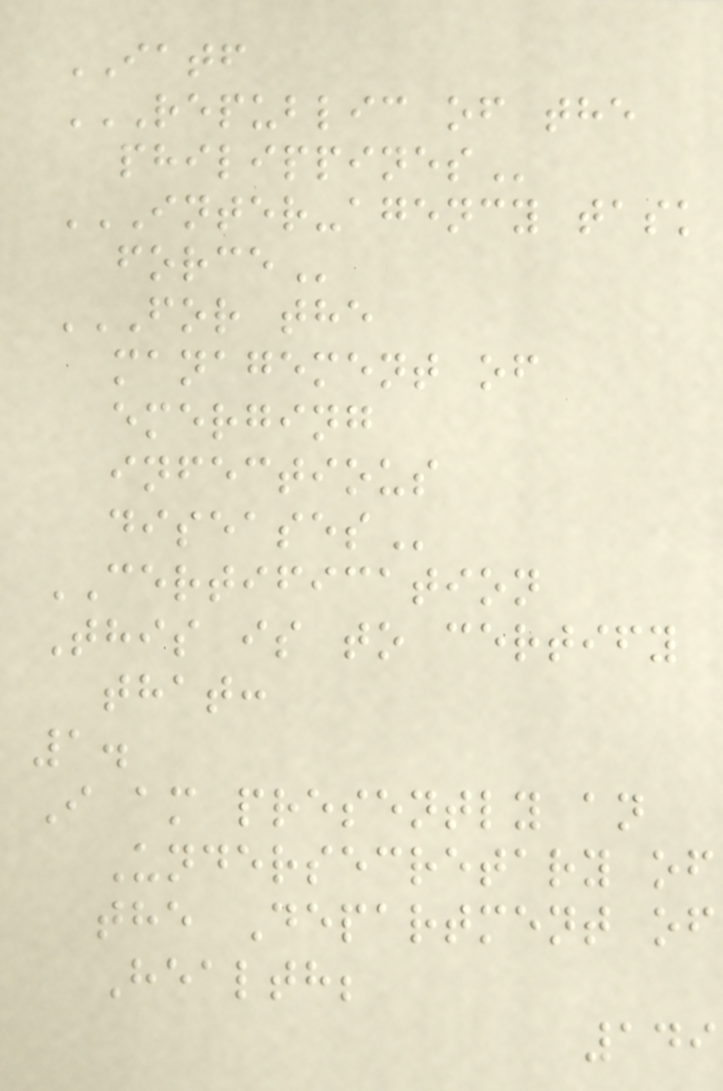IATF
REPUBLIC OF THE
PHILIPPINES
INTER-AGENCY TASK
FORCE
FOR THE
MANAGEMENT OF
EMERGING
INFECTIOUS
DISEASES
CERTIFICATION
This is to certify
that:
1.
I am presently an
Undersecretary of
the Department of
Health;
149
